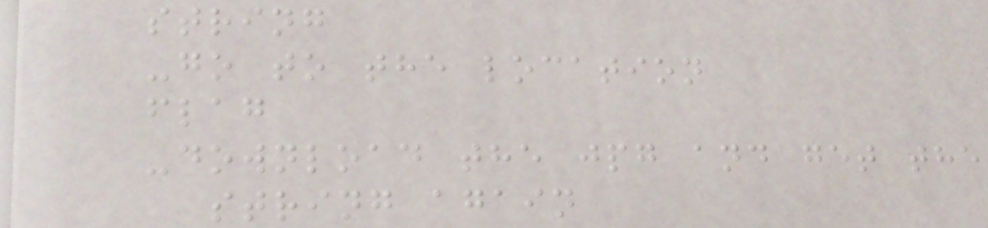string
-go to the location
flag
-download the jpg and get the
string again
